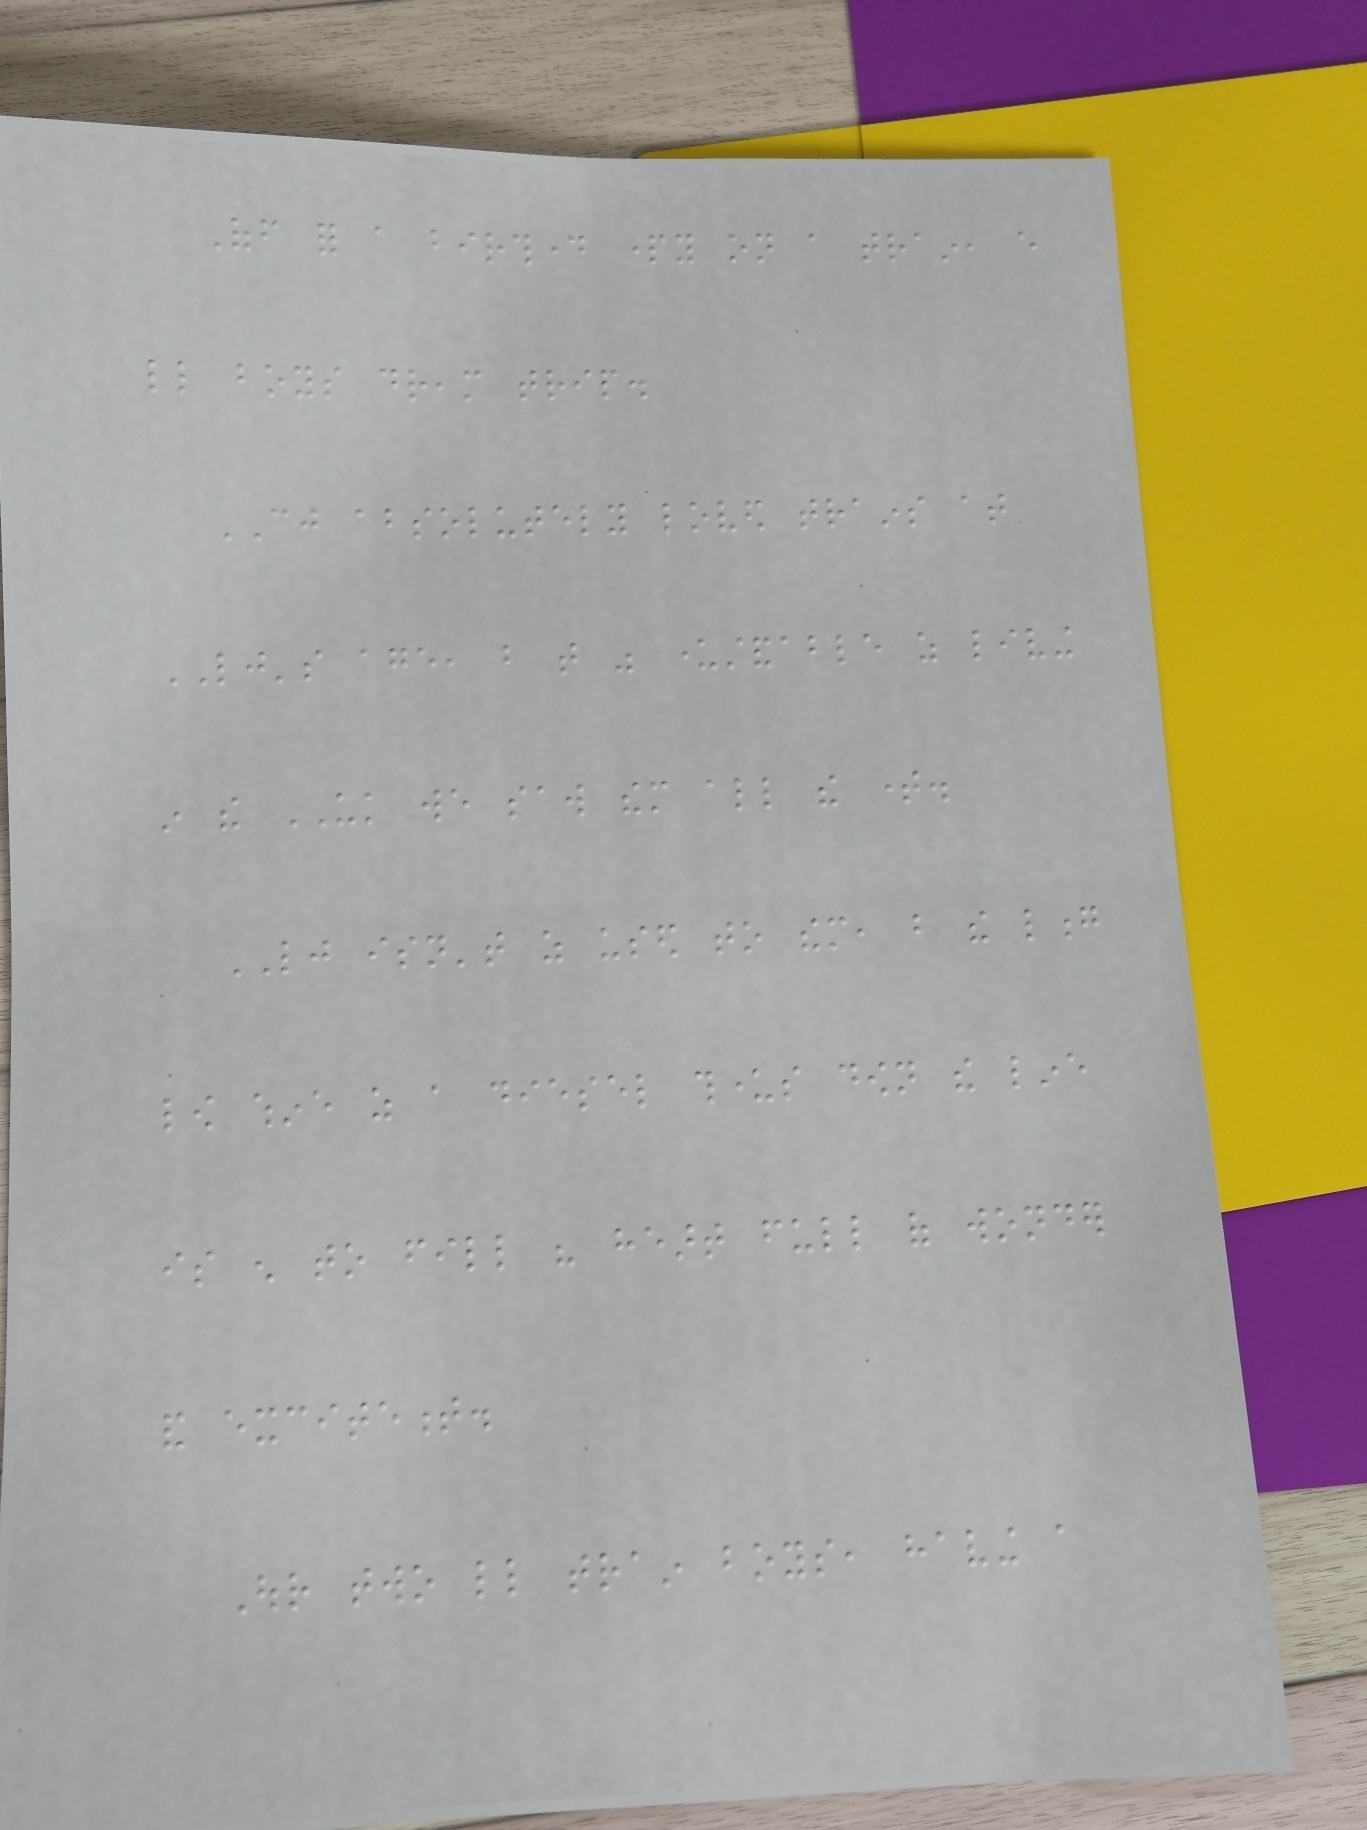Off for a birthday party on a train, every
little boys dream trip.
CJ absolutely loved trains at
LJ's age, but that was understandable as living
in the UK we saw them all the time.
LJ isn't as used to them, but the long
low whine as a diesel thunders down the line
is enough to fill his heart full of wonder
and excitement.
Our two little train boys, having a
